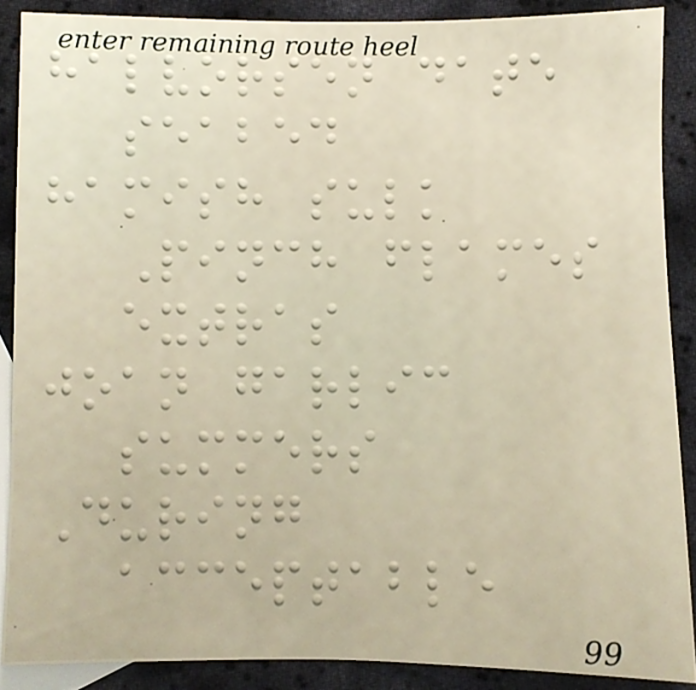halvorsen date
seabed
hamish sulk
Pinch flames
extras
joan garlic
summers
During
acceptable
